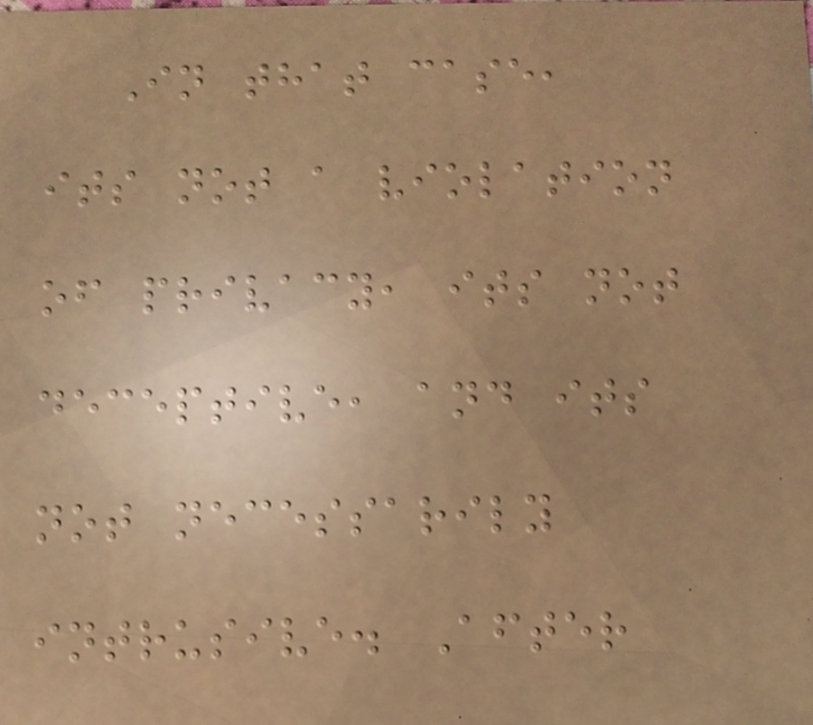In that case,
its not a violation
of privacy, its not
deceptive, and its
not necessarily
intrusive. After
